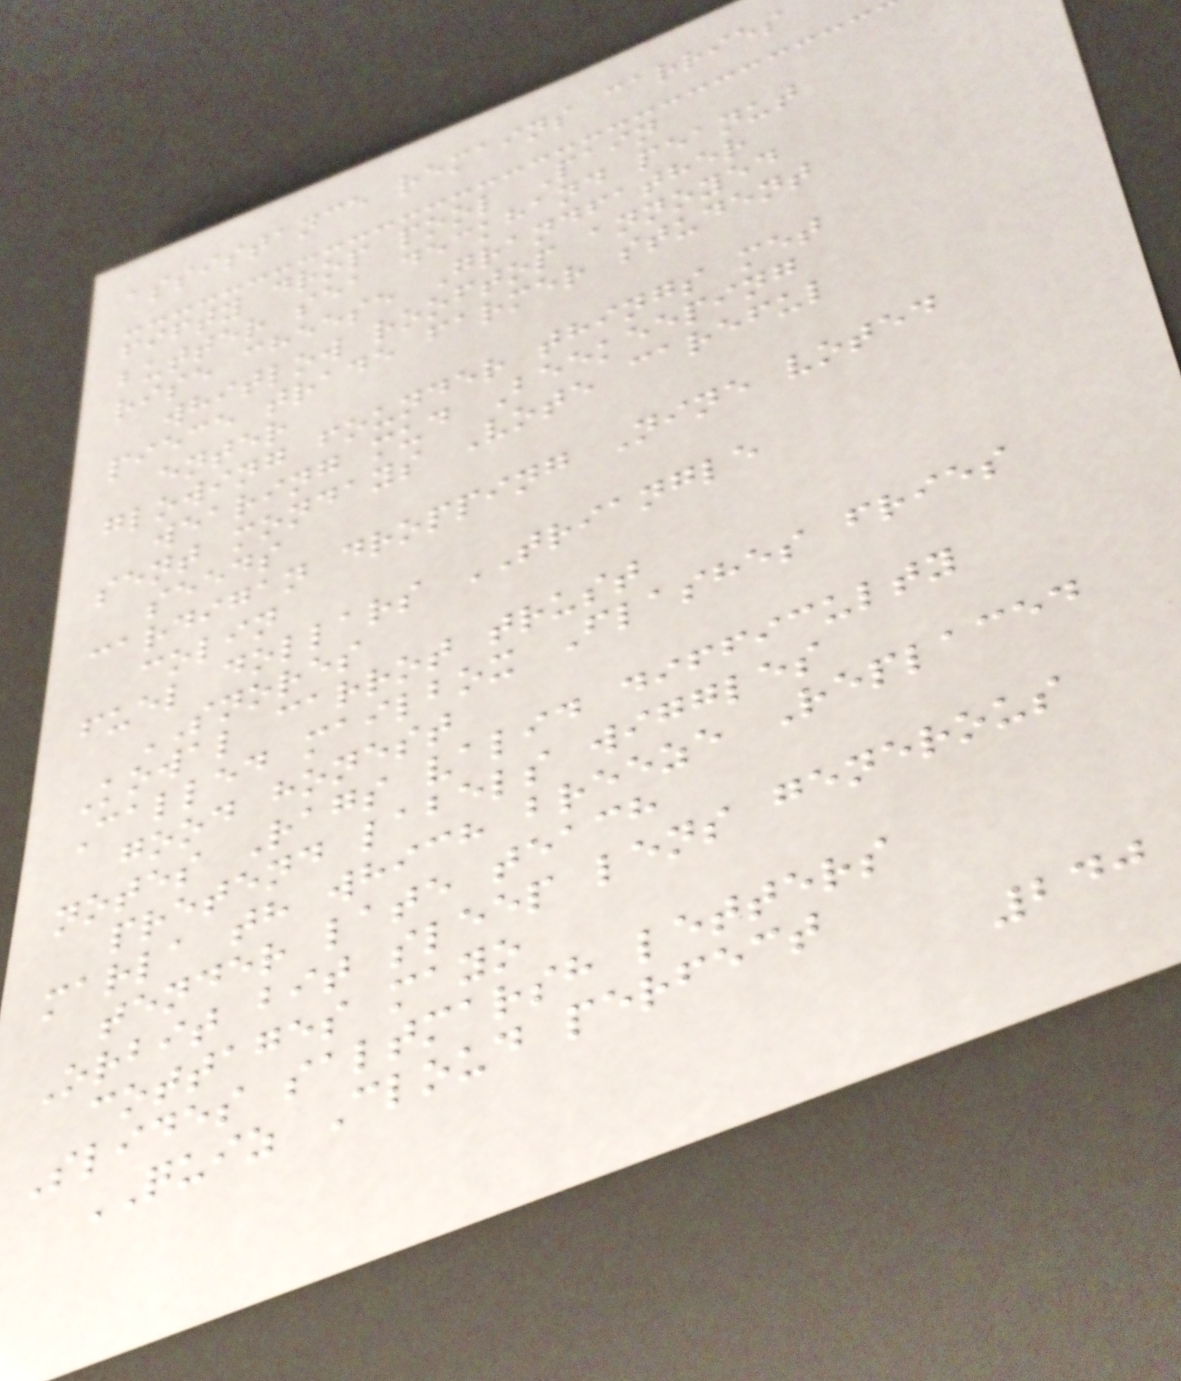assistance remains carries
fifty drop pool Pain
butter sea deckhand peanut
rise cheese Grandfather
whitlow rooftop annoyed
piece trade farmer student
enter
glowing founder things met
wearing mud Beekeeping
sent mondays Vote careful
seeds
cardigan dropping Nine voted
colin
fuel dollars TRIANGLE
SNORES
Kowal carrot trust
Called mailbox Flashes fries
good honest
notes Rags valid difficulty
pretend labels wiggles
marla th which breeze Replaced
tender late teach
Orbit bit sleep lens generous
cottages mayo
Slides saltmarsh letters
QUIZ Cloud perfect
240
